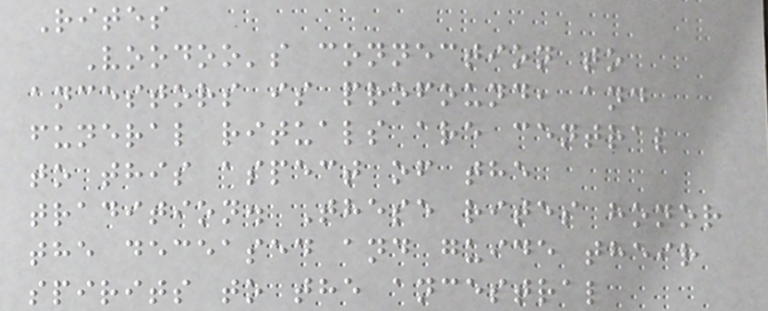Rites
Voodoo's connection to
ancestors is profound, and
funeral rituals are central
to this aspect of the
tradition. These rites honor
the deceased and guide their
spirits to the ancestral
